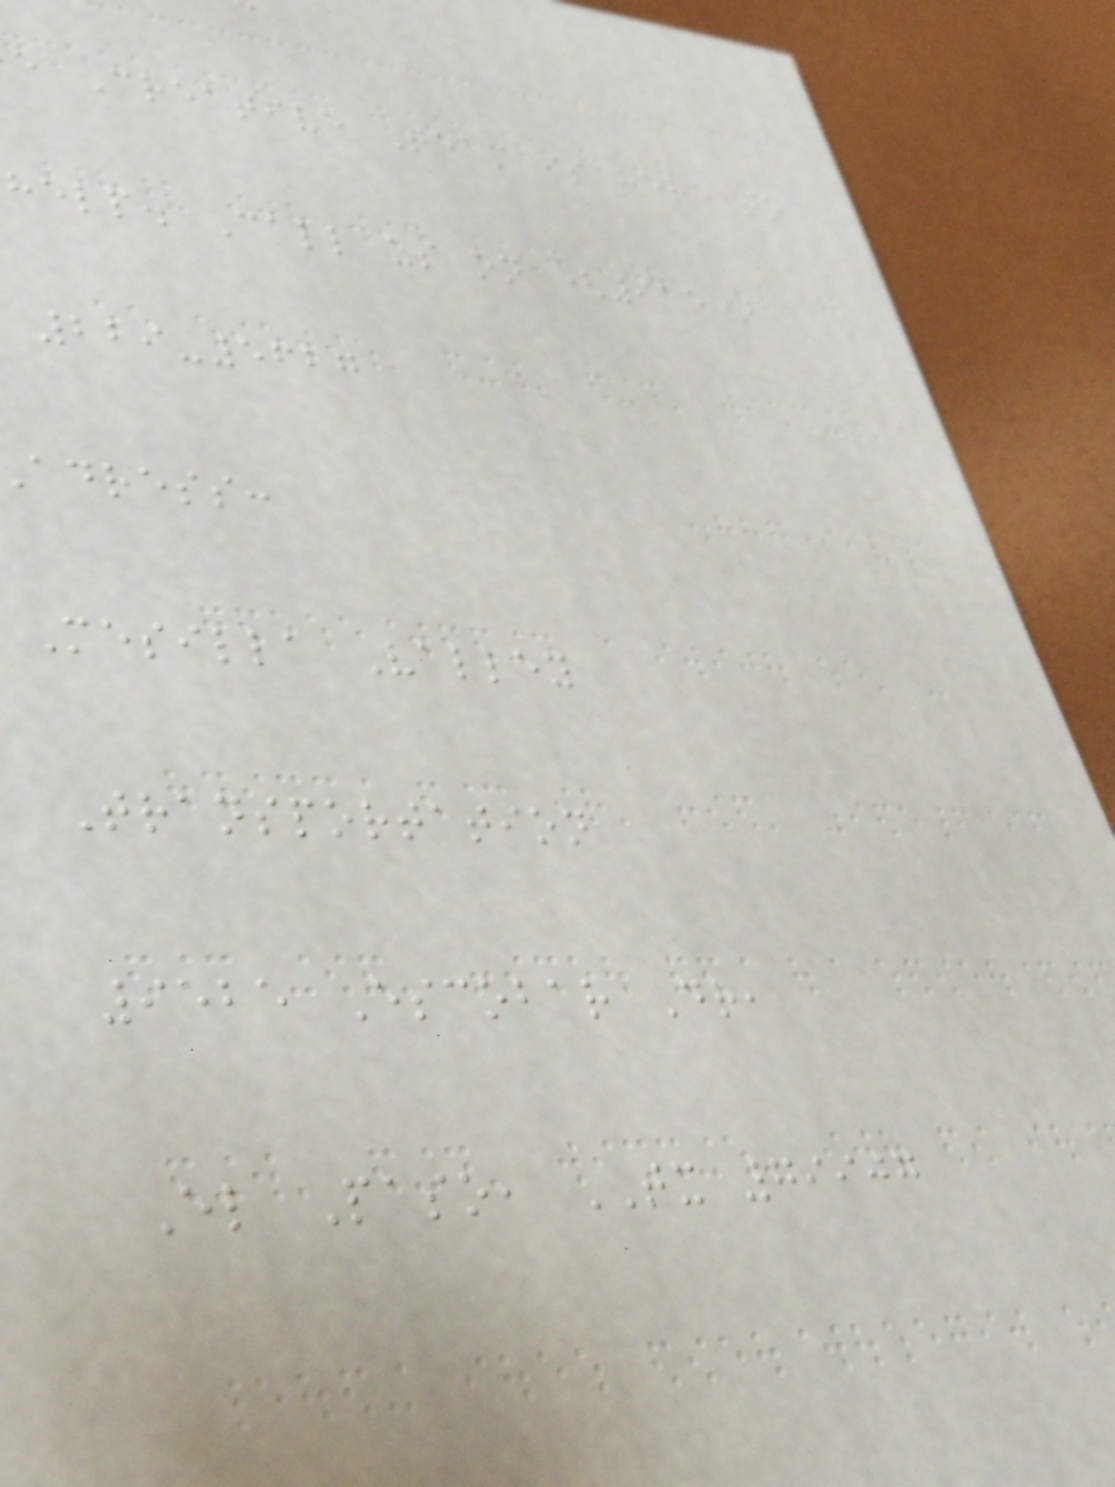e Creative Team is here to
help. Call us on (915)
229-5627
adress:
Mesilla Valley
Transportation
9525 Escobar Dr,
El Paso, TX 79907
